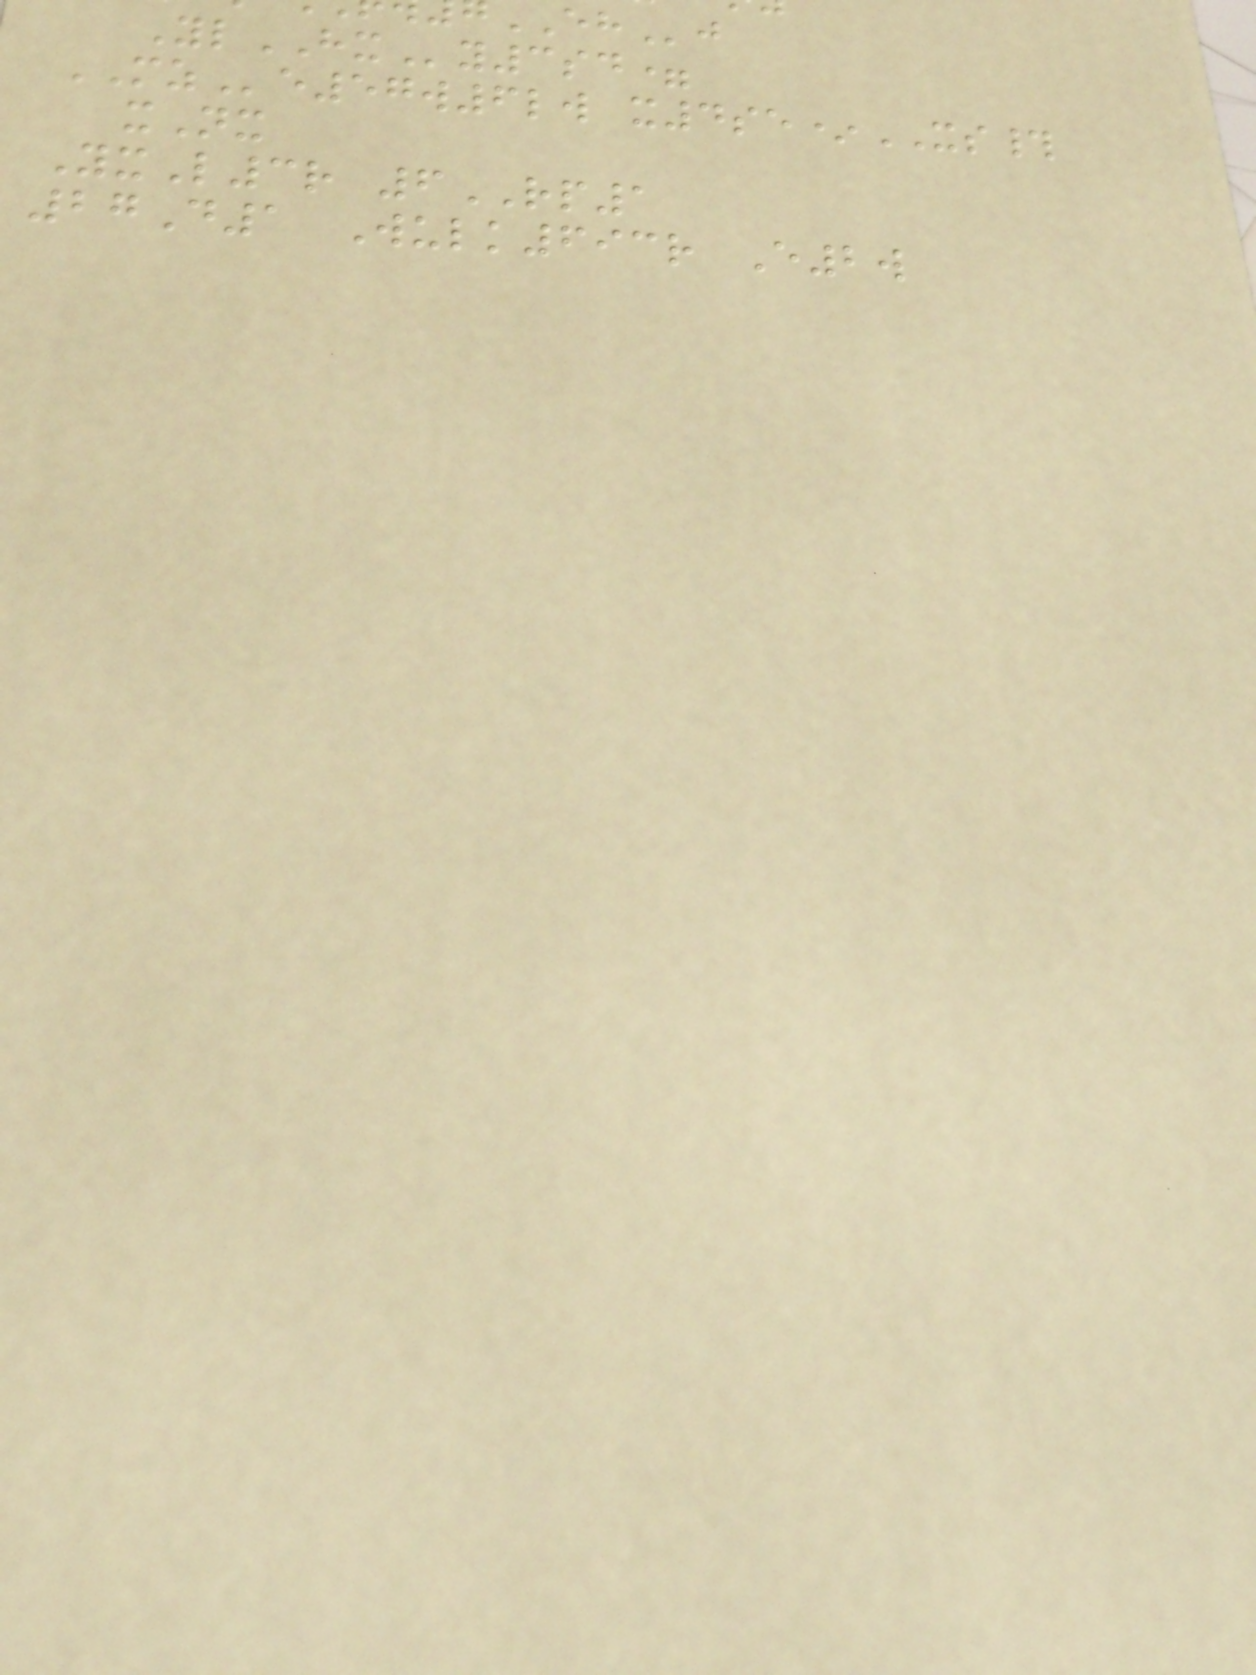YlHXy3sd=
MZe57w6lw x4se*XS#
xNx
YxL3r 6RP1
27D1 Wulk693r E2w
